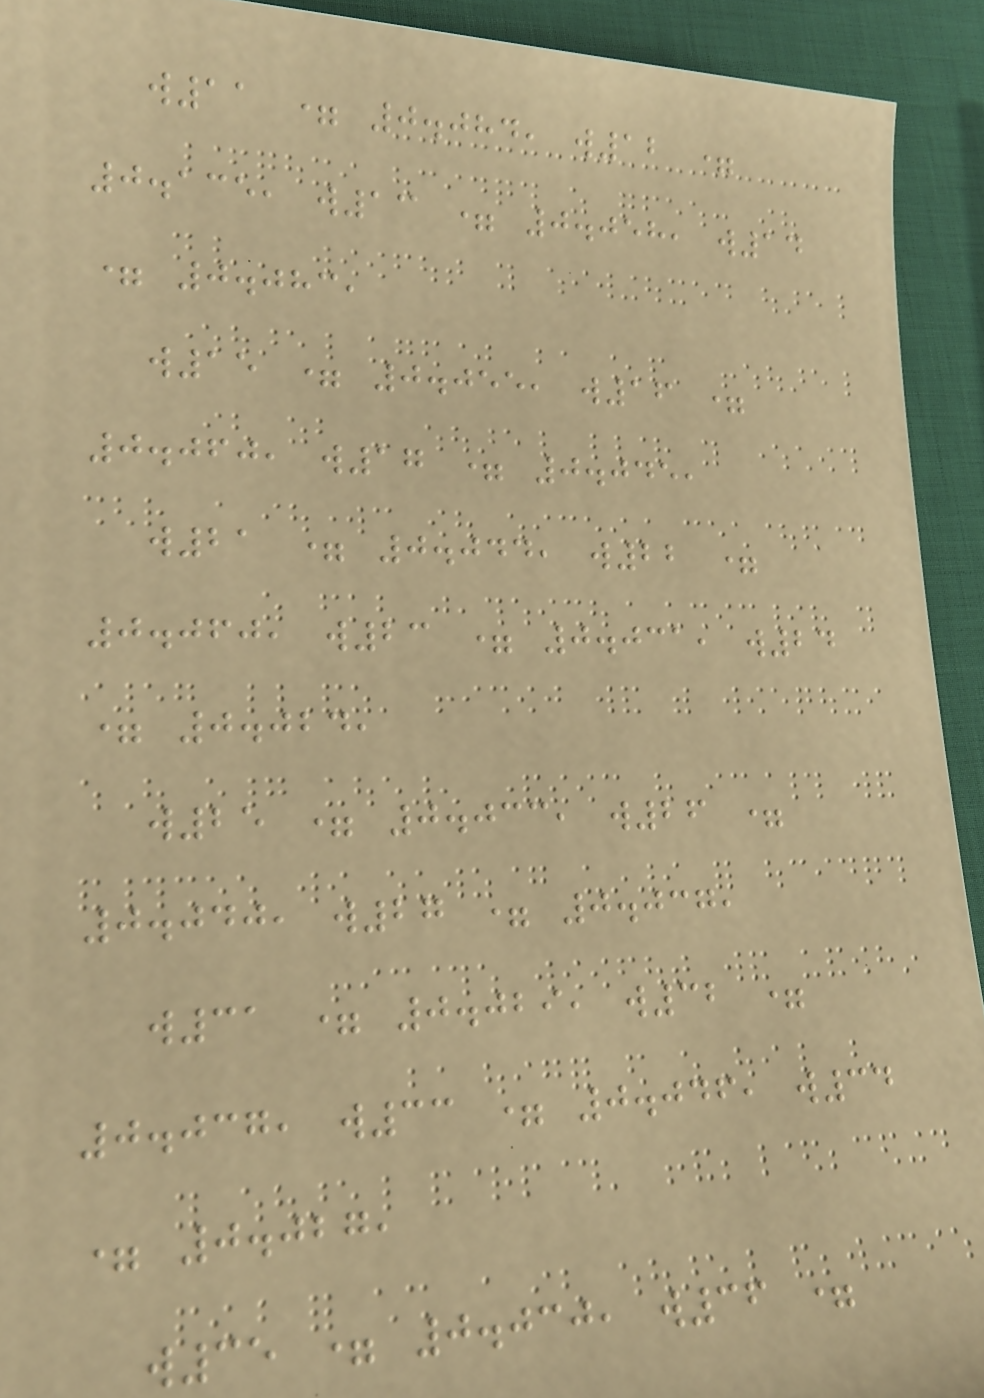w11 = 0.084, w12 =
0.135, w13 = 0.058, w14
= 0.083,
w15 = 0.055, w16 =
0.060, w17 = 0.045,
w21 = 0.044, w22 =
0.060, w23 = 0.031, w24
= 0.024,
w25 = 0.033, w26 =
0.040, w27 = 0.037,
w31 = 0.029, w32 =
0.037, w33 = 0.046, w34
= 0.027,
w35 = 0.030, w36 =
